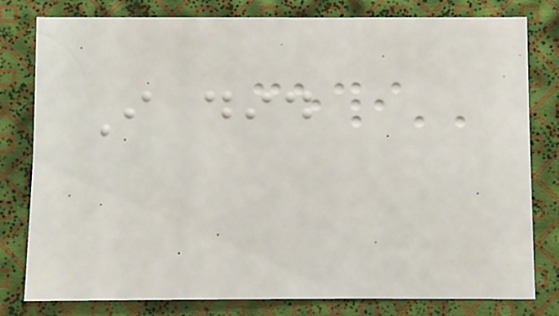I did
